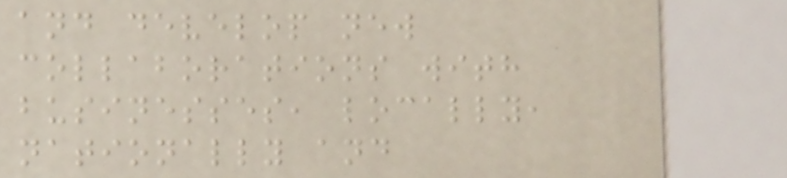and develop new
collaborations with
businesses, locally,
nationally and
